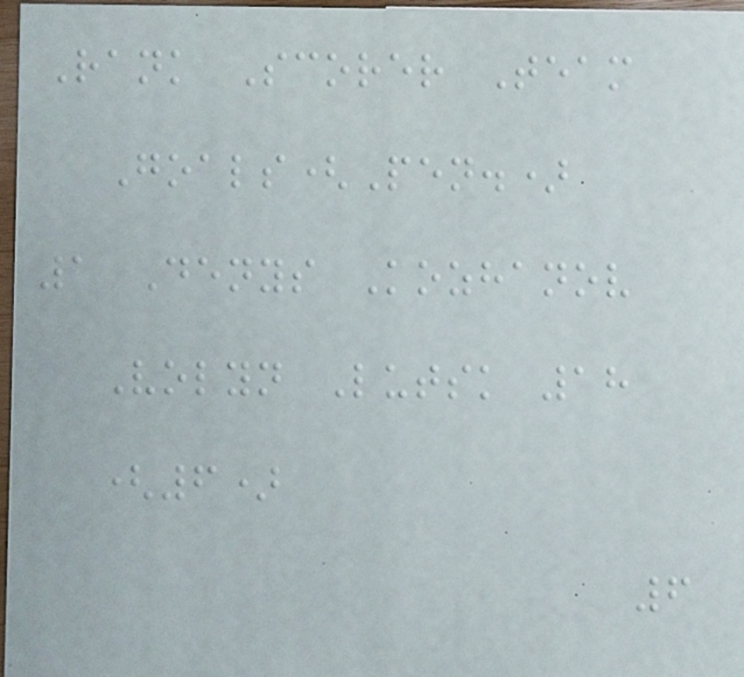Rank Scorer Team
Goals(Pen.)
1 Denys Kozhanov
Volyn Lutsk 18
(6)
6
